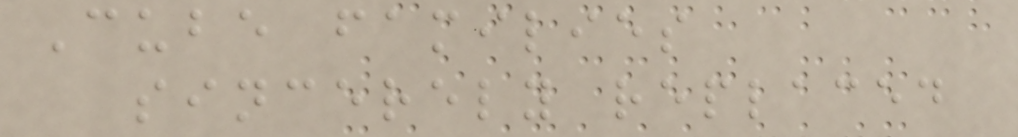Cube families
sincerely replaced
